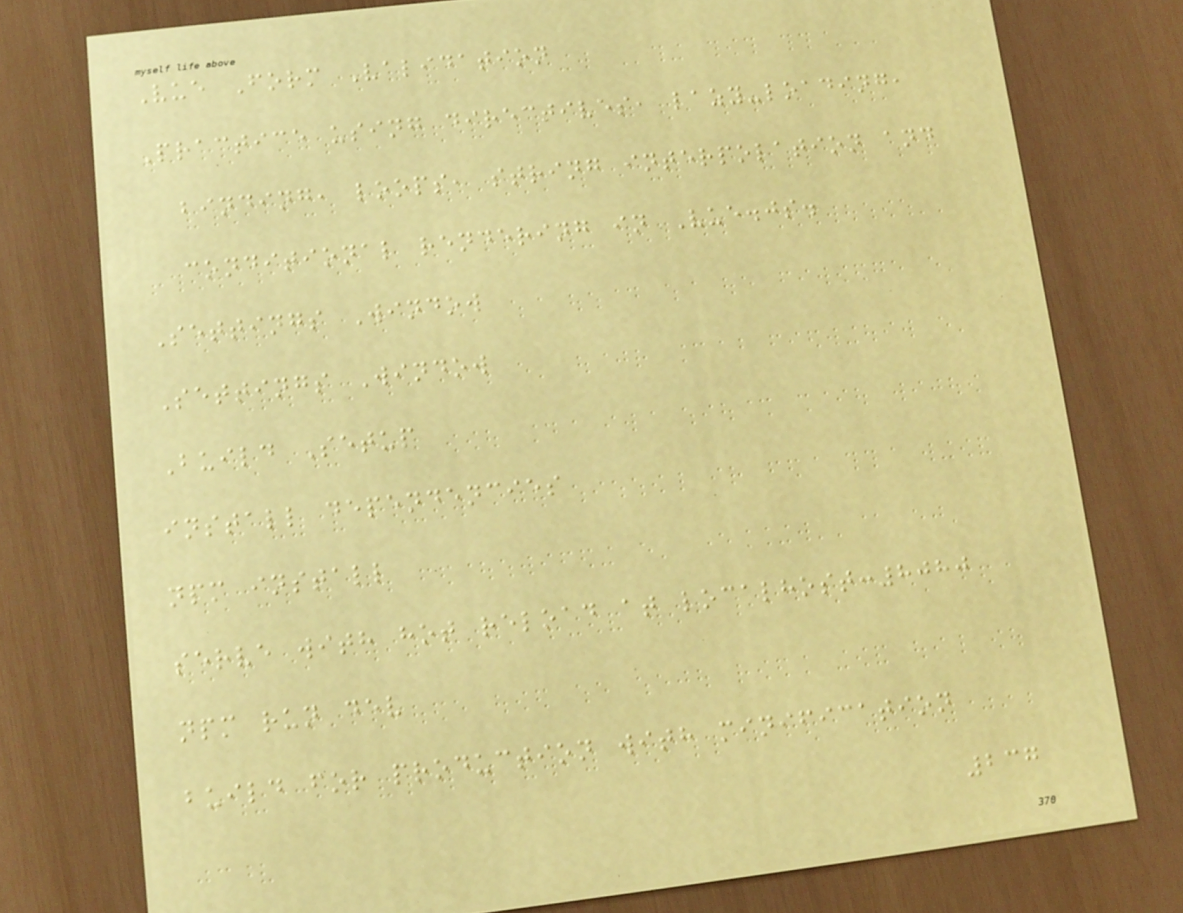Vue Form Validation
Practice using directives, lazy-loading,
binding, loops, string interpolation and
conditional rendering in Vue.js.
Settings Window
Settings Window
Build Setup
install dependencies
npm install
serve with hot reload at localhost:8080
npm run dev
build for production with minification
237
